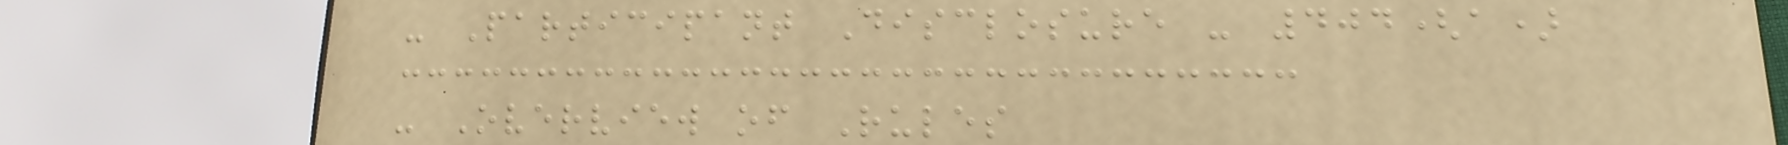- Participant Disclosure - 404(a)
- Overview of Rules
